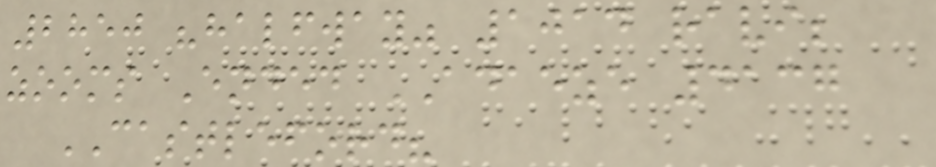2850 "halfway" 1014 ravi;
zooms Ended ADAEZE 4137
CASTLEFORD?
